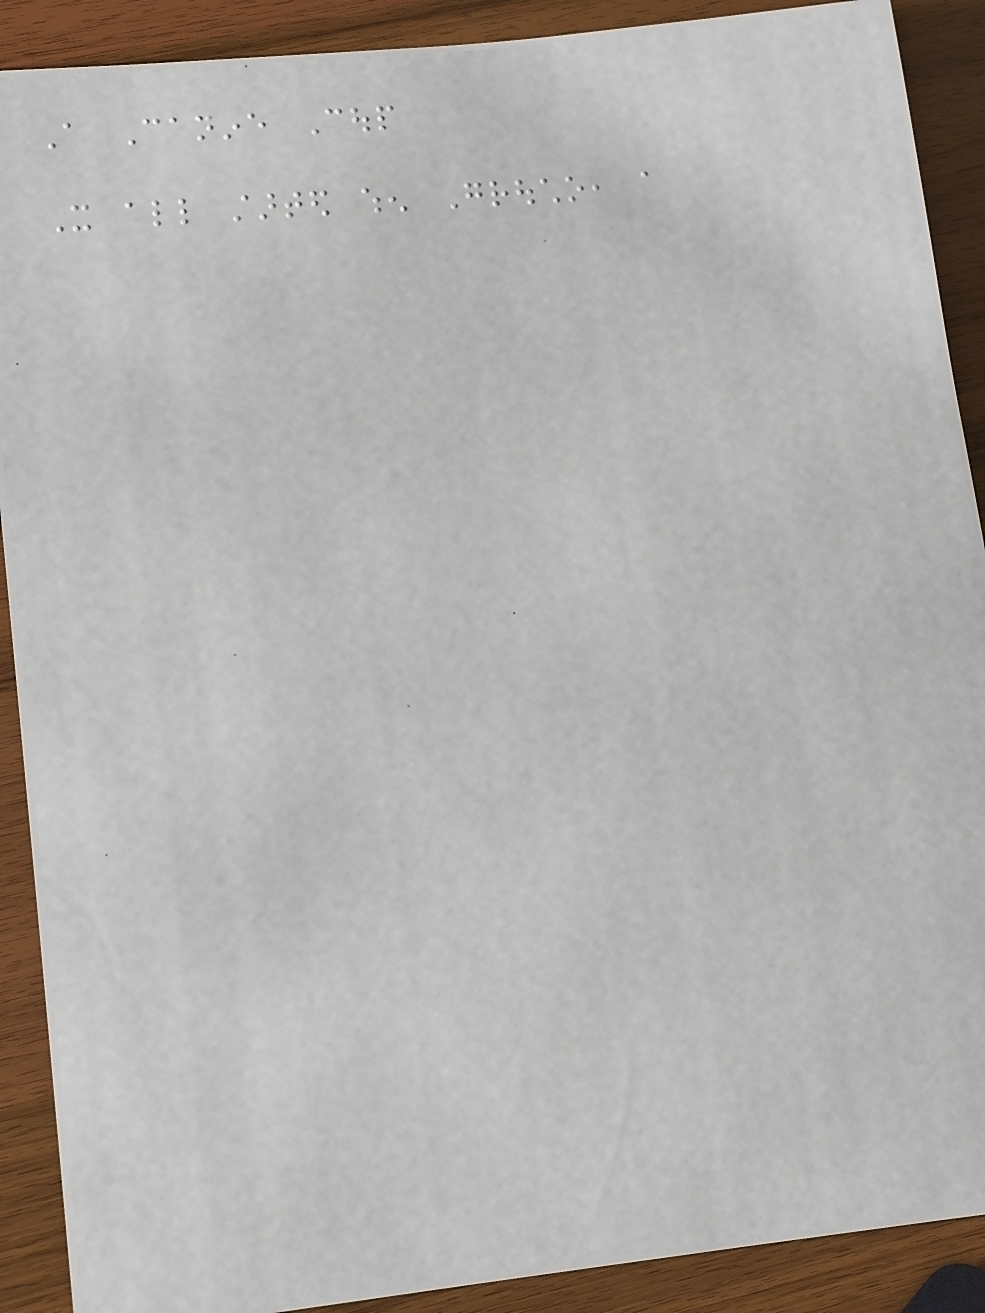A Canine Coup
It all started when Groucho, a
